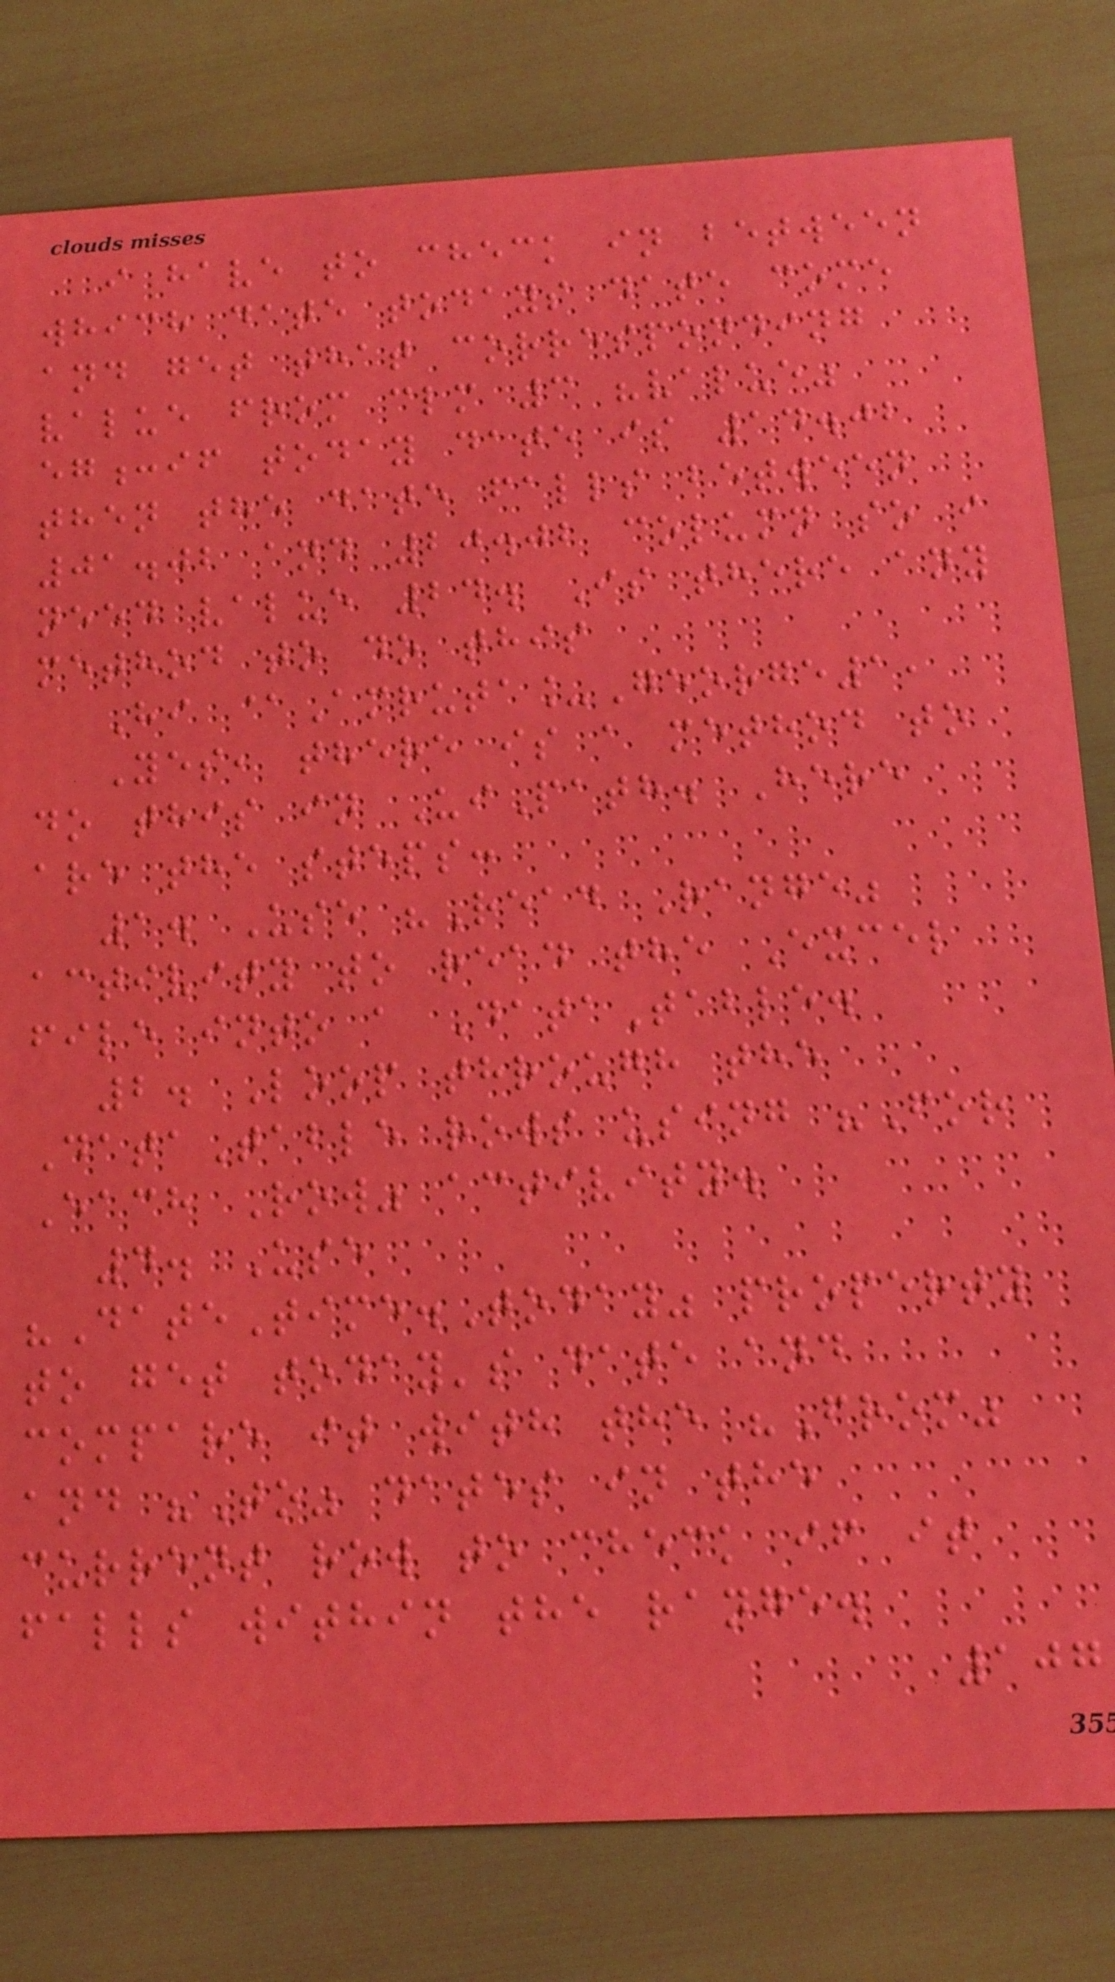i have to check in between
which date todays date come
and get that corresponding
value from clm 3 "value"
eg:if today date is 14.02
then the date falls between
01.02 and 20.02 column so i
need value 24. Is there any
method to do this
Hi @Amruta_George1,
Yes, there is a method to
do this in UiPath. Here
are the steps:
1. Use "Read Range"
activity to read the Excel
file into a DataTable.
2. Loop through the
DataTable rows using "For
Each Row" activity.
4. Use
"DateTime.Today" property
to get today's date and
compare it with the "From"
and "To" dates in the
current row to check if it
falls within the range.
107
